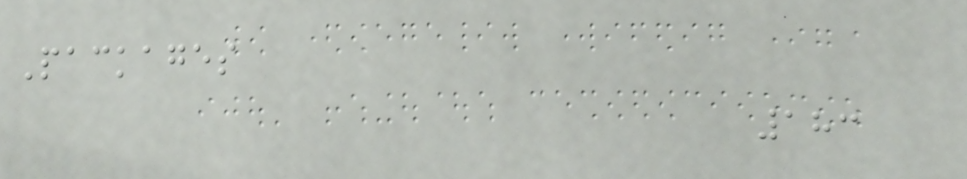Packages
183
